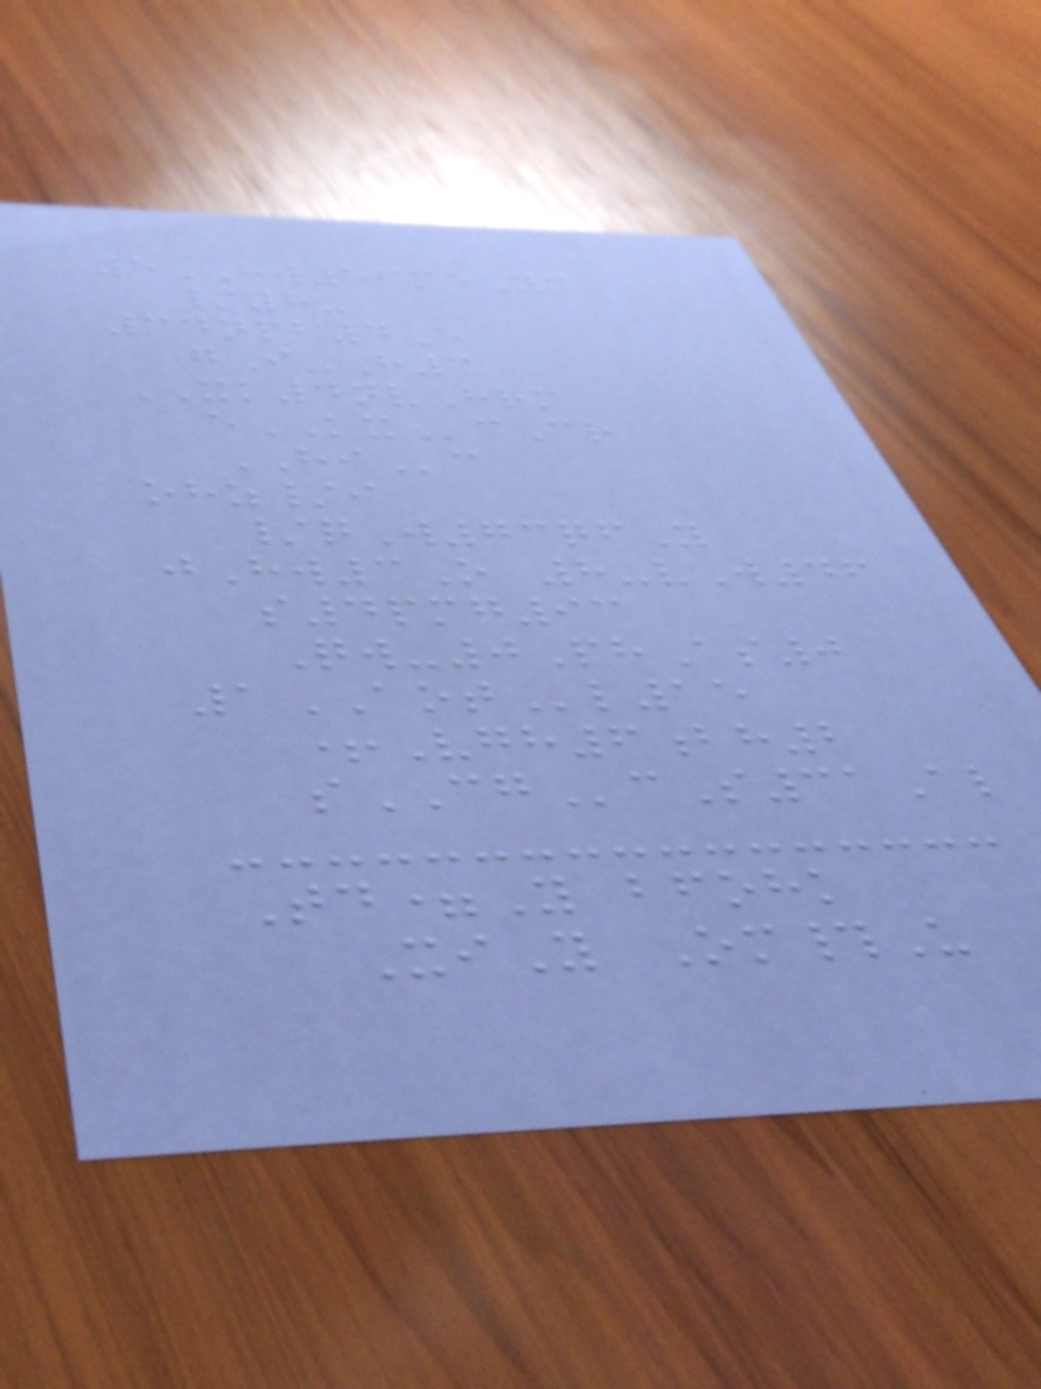5HW56meYm
/8-
34npb4E
gI-H3
XK4nvHrm
eKXcCr
HIc
ohz/i
/qW73qfY
jHw3O 8-vW46
s4pmg93
Qw-0PhAs0
1AOTl15
+Vgh6bh2
sCGcS31Al
Td=Y bfohk
XiY Om#U
